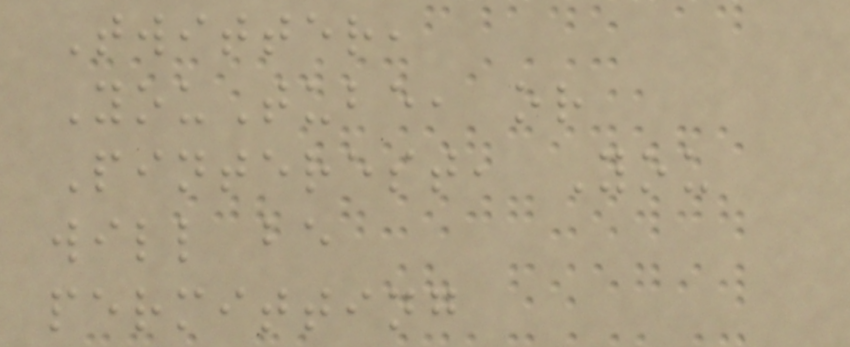Twitter,
YouTube, or
Pinterest, You
will be
permitting
